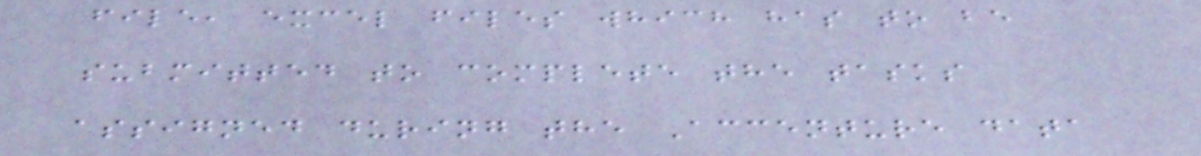file, excel files which has to be
submitted to complete the tasks
assigned during the Accenture data
